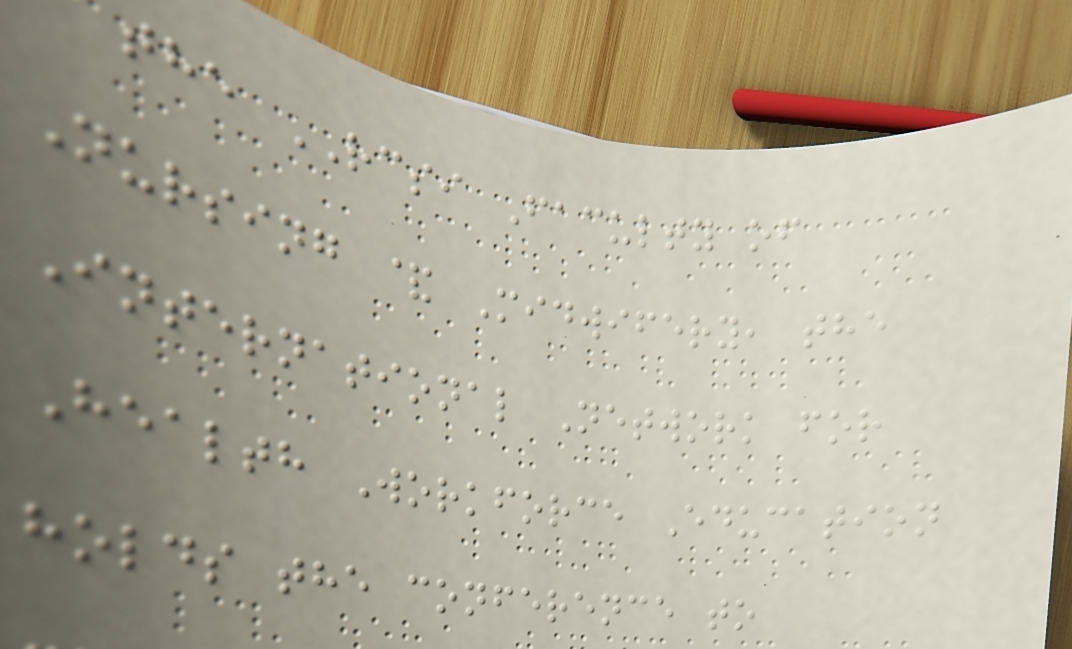the RCSI Faculty of
Nursing & Midwifery, the
International Network for
Health Workforce Education
holds the conference to
